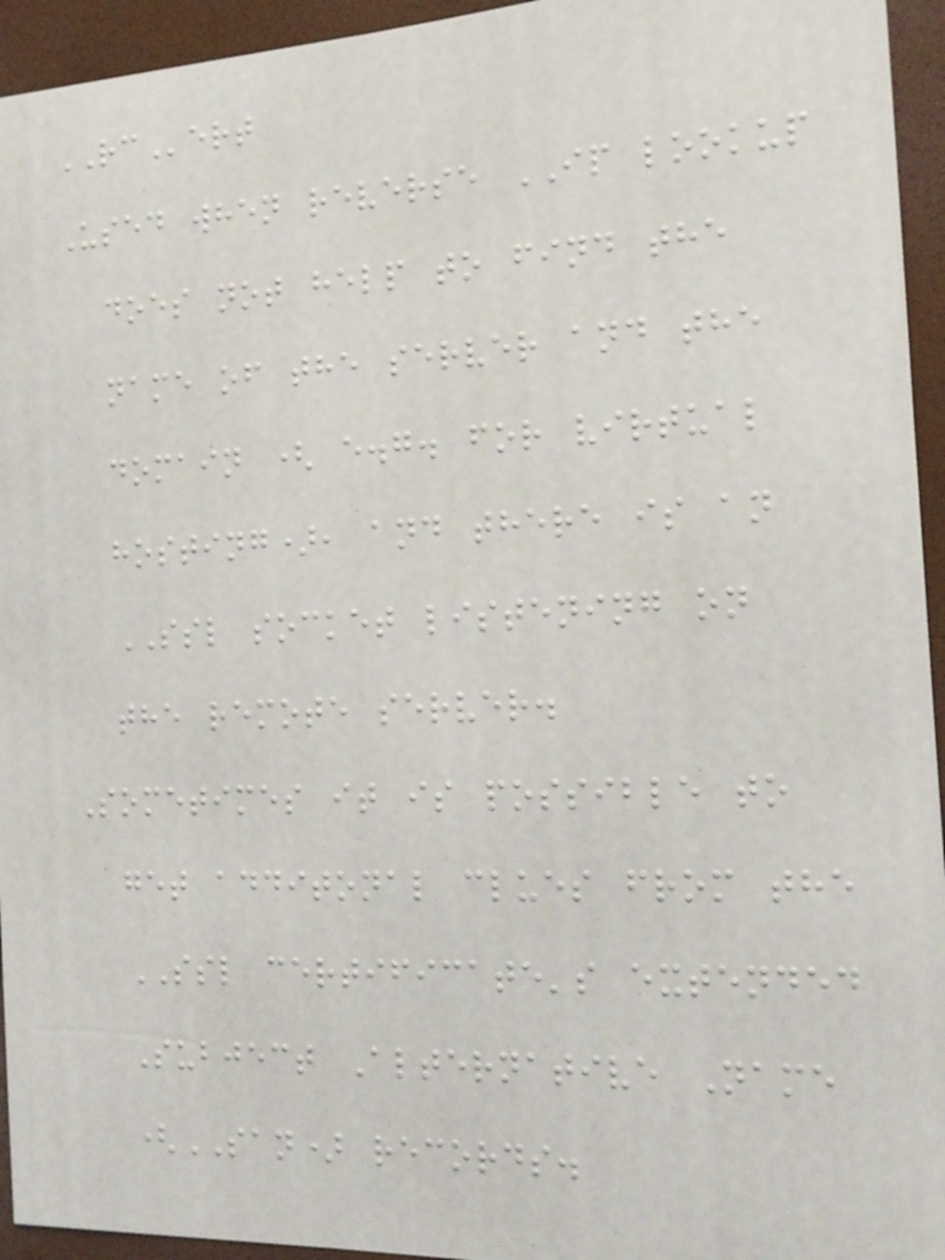RCert
Used when reverse IP lookup
does not help to find the
name of the server and the
domain ( e.g. for virtual
hosting), and there is an
SSL socket listening on
the remote server.
Sometimes it is possible to
get additonal clues from the
SSL certificate's extended
Subject Alternative Name
(SAN) records.
